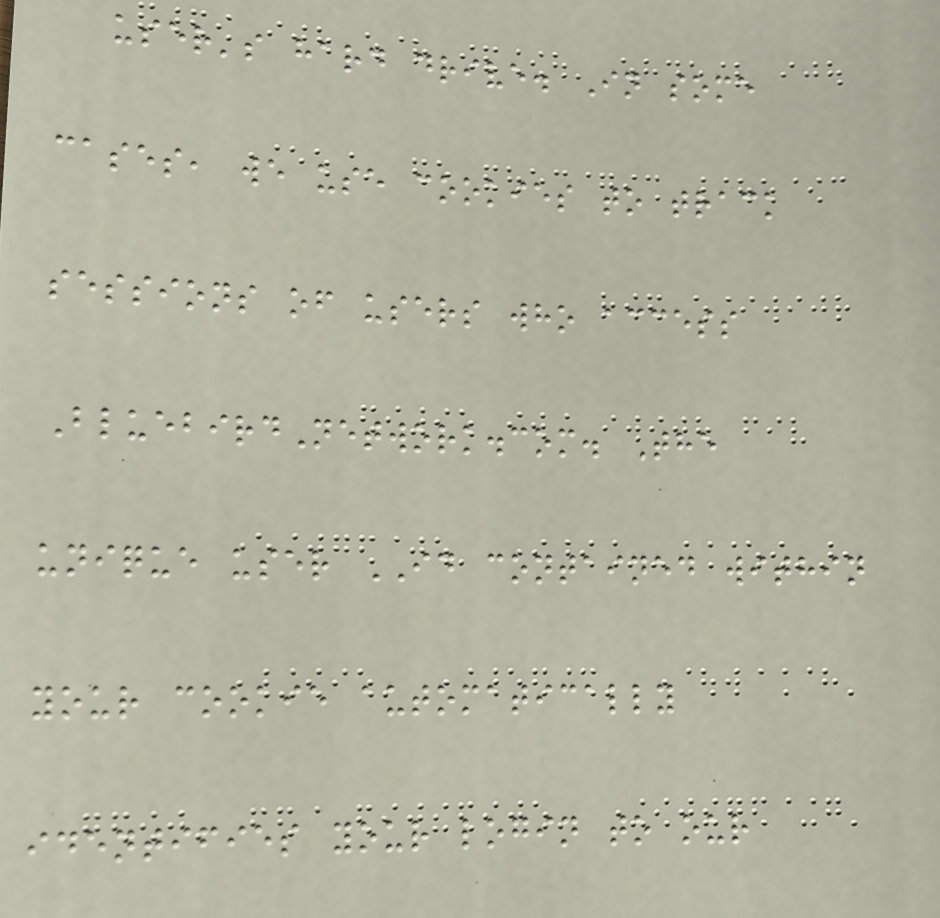user's hard drive. In some
cases, we use cookies to track
sessions of users who access
BluebirdNetwork.com. The
unique user ID contained within
your cookie automatically
identifies your login to our
